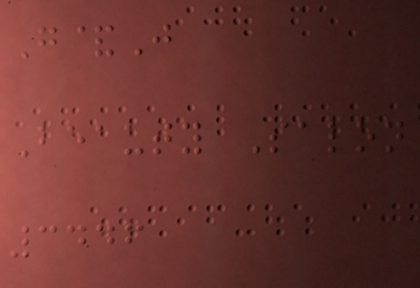G&J
Beauty Salon
3446
